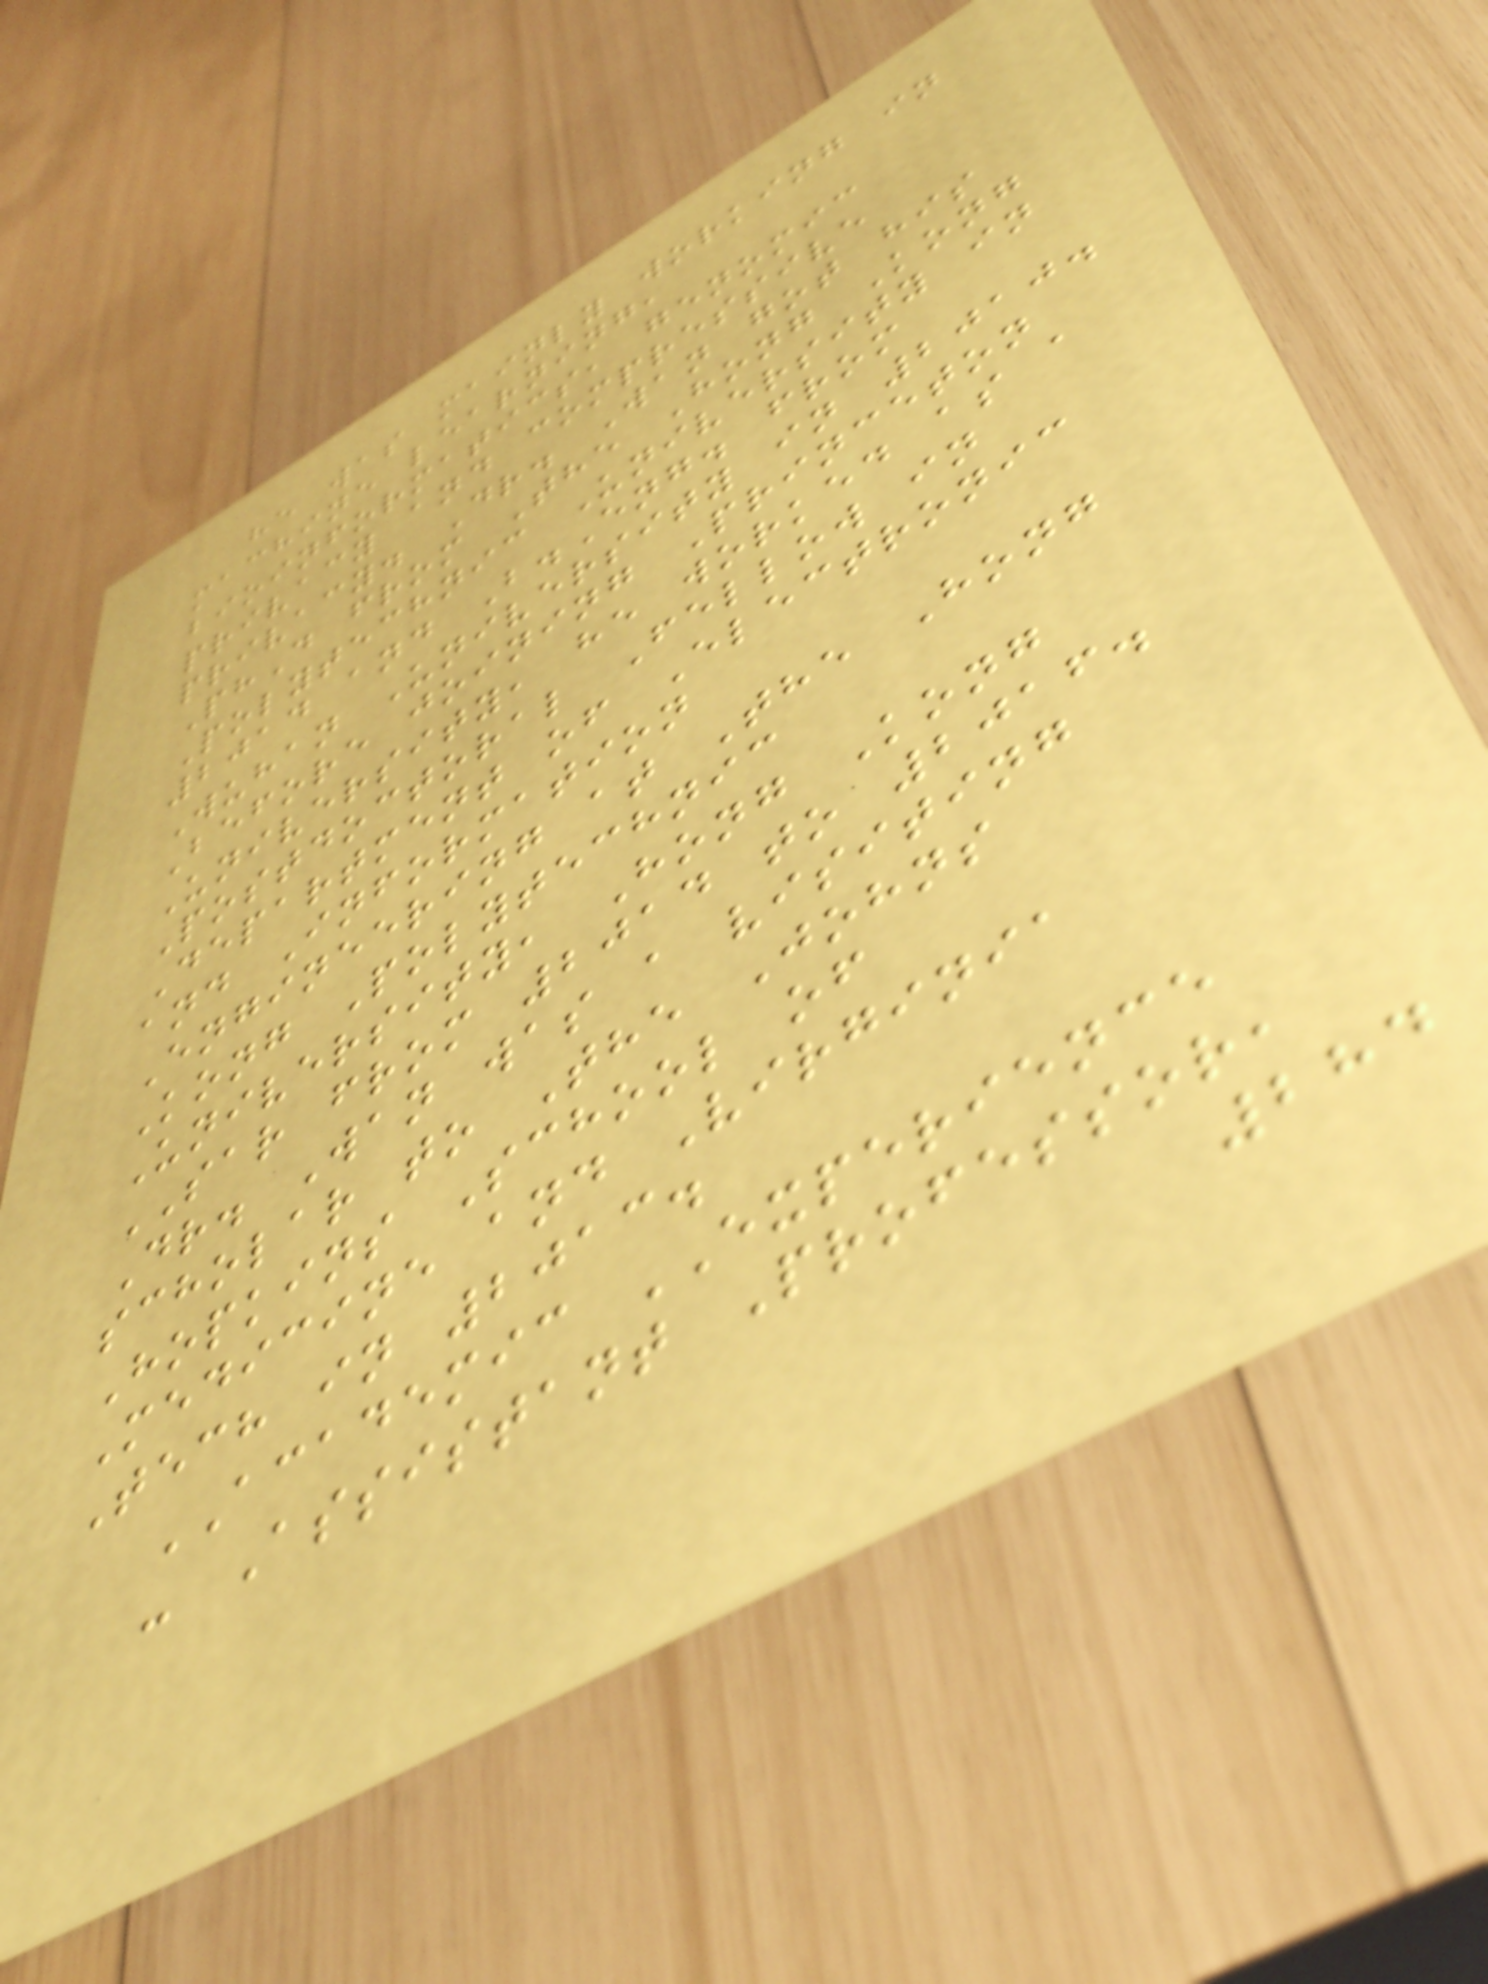he was mainly working in
machine learning,
bioinformatics, genomic
privacy and compressive
privacy. Dr. Wan got his
PhD from The Hong Kong
Polytechnic University in
2014 and B.Eng. from
Wuhan University in 2010.
Before joining Princeton
University, he worked as a
Postdoctoral Fellow in
Department of Electronic
and Information
Engineering at The Hong
Kong Polytechnic
University, Hong Kong
SAR from 2014 to 2016.
Dr. Wan was a visiting
scholar to The Johns
Hopkins School of
Medicine and Virginia
Tech in 2013.
ACADEMIC EXPERIENCE
- Assistant Professor,
284
